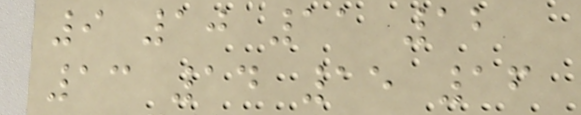9 10 11 12
13 14 15 16
